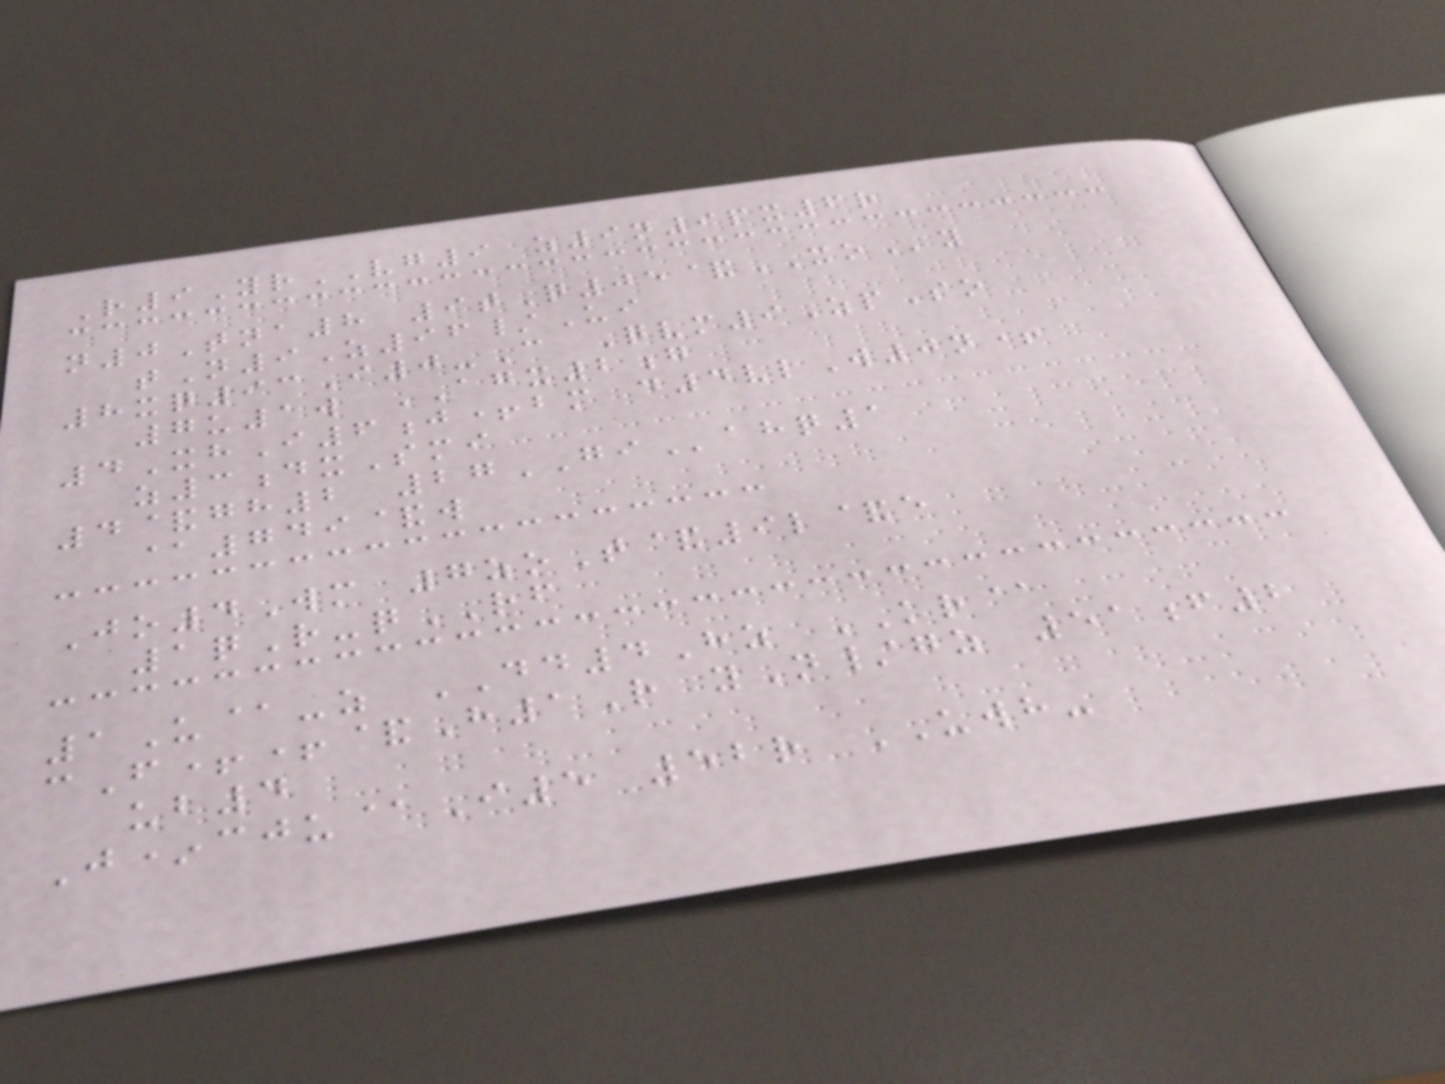R9YrVG9 z9n9px6r
n0Tna8 9tQ05&XOy
tN9Z96/Ui
8xq93I0-C Qvm9ZpSo
7u1w AGX2g
4XhI6j+bm d4vlW0n+
z3dxSmi
4&gh2 27GIahq1
@749&w
Jo4Wm 7zoT&9l&e
1qR-qRF
1U@-z DD4Hz KR@
cF++&H1R yN/gz 51f2
ub4
J*cju@I5 52r UWH-
